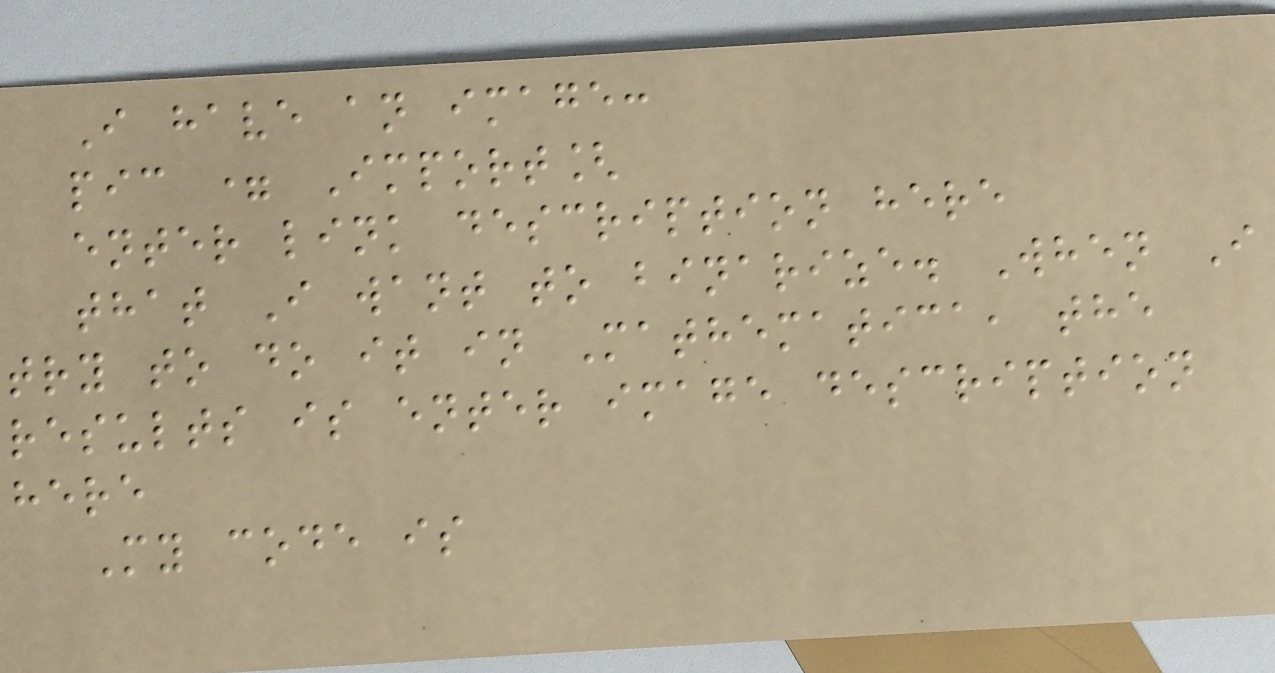I have an image:
pic = Import[
enter link description here
that I want to binarize. When I
try to do it in Mathematica, the
results is enter image description
here
My code is
